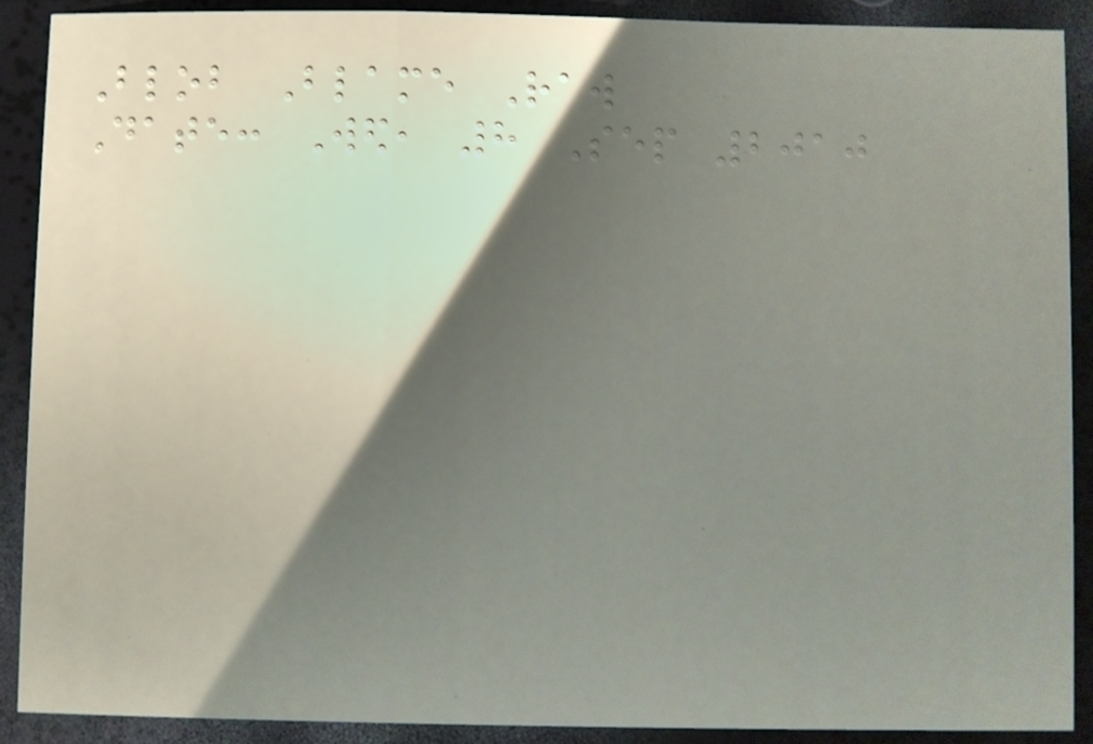Blob Blame Raw
Date: Wed, 8 Sep 2010
